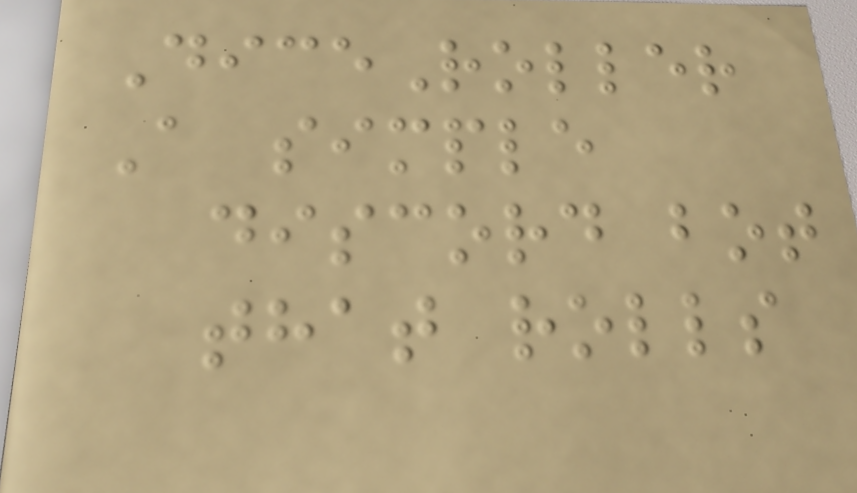DiceRoller
A simple
discord bot
that rolls
